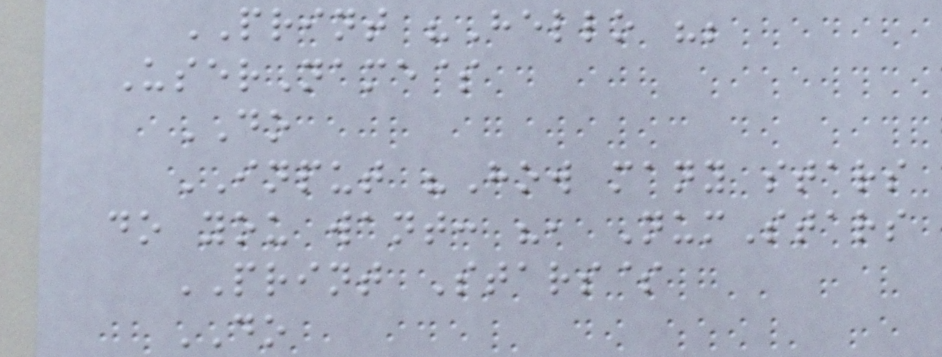PRINT "Hello ";
UserName$
DO
INPUT "How many stars
do you want: ", NumStars
PRINT Stars$
DO
